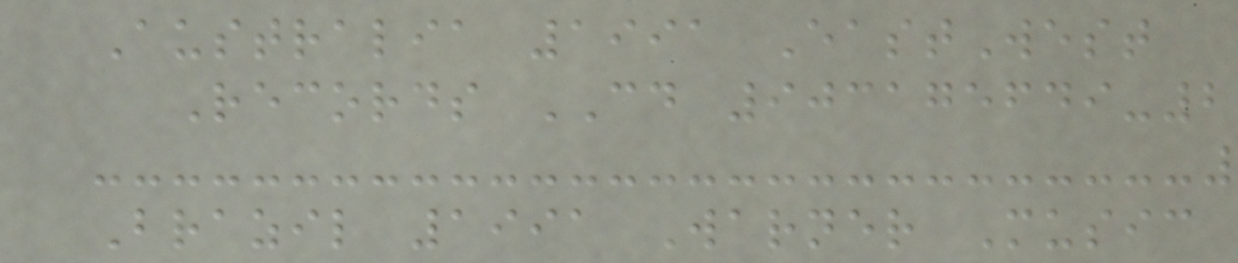Australia 1991 EastWest
Records CD 903175649-2
Brazil 1991 Warner Music
